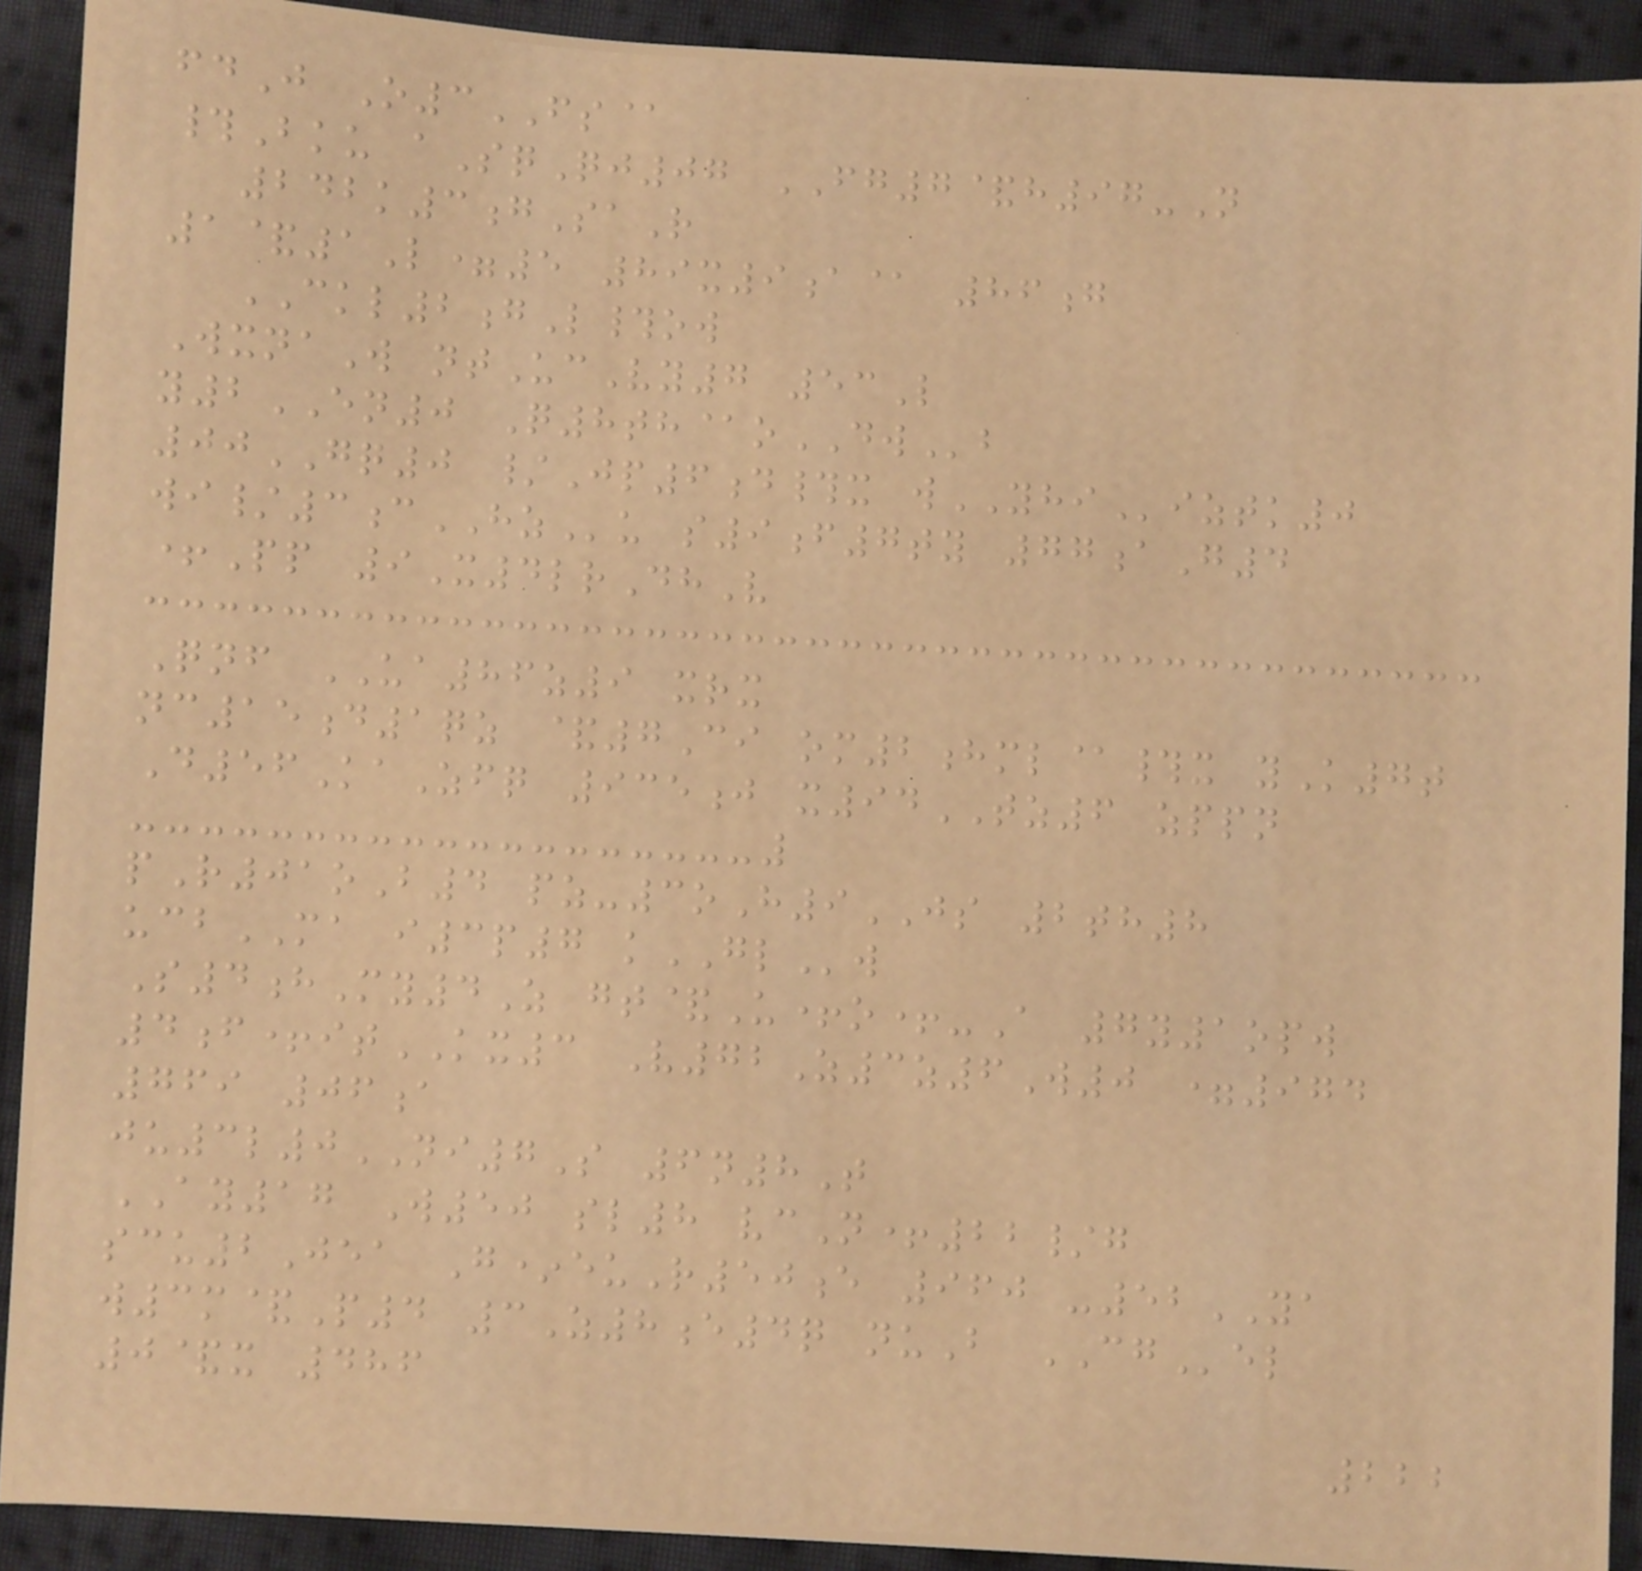fdJ O3FS@
#Bku aSqQj07 FG7&h97-N
242k3gSaR
1&1L=5 89x9a@ 86g
CKL2gL#ow
WxnaW ntUcVy7 53L
y2EN0 Q8th@oDWb
00GQ0 /Jp6d#x wYHIiztk0
wi/3cHZu s9f7ty 77aG4
+Pp 9X4lrDhV
Qnf UA86z9 xrx
nc15d1qz &7Ci om2hml@#x yK7t
D56KaZfq 935j x94TZ6 zppn
pR01oB4 pz-3oH9JS 2th8
ucbMA i3p7 kGLw
S4hMy4Z gt&U+o+-A 7y1opw
4f+itKX3 V72Z3z6W0 =974
769 06a
ju3l0NI7S 6n8T
AY17 W50 sl8 vcN+22/g
scu2Jea G*euR50e 960 -52YA
w3m&P4 3Z8e4q nuB CGel
0&x 486
222
